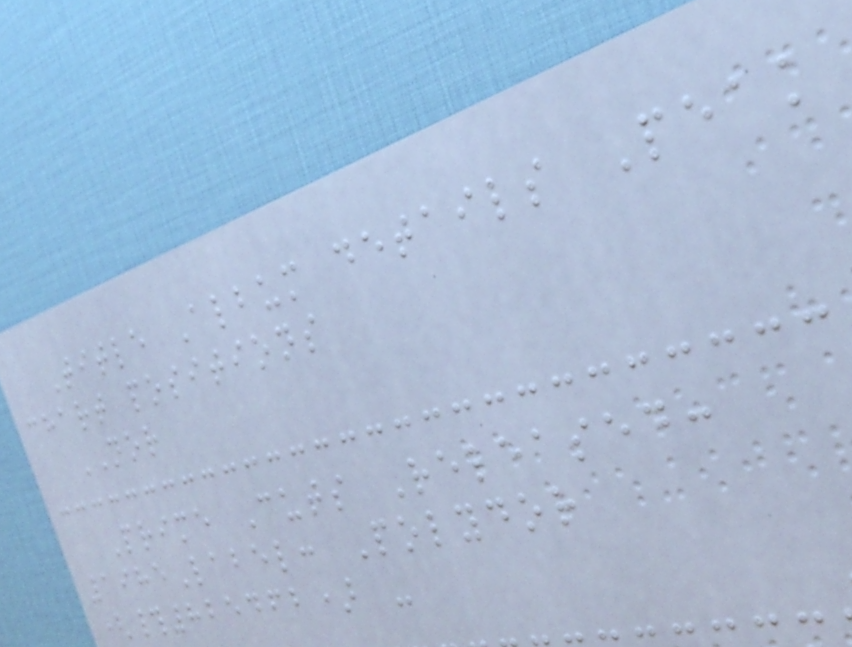Title Album details Peak
chart positions
NOR
Prime Cuts Released:
1985Label: Polydor
(#825462) -
